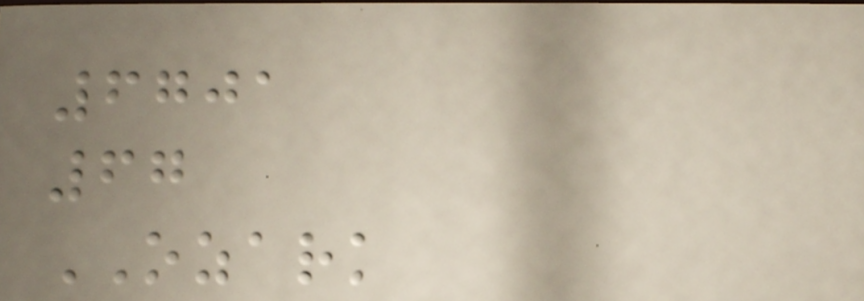6701
67
OZARK
